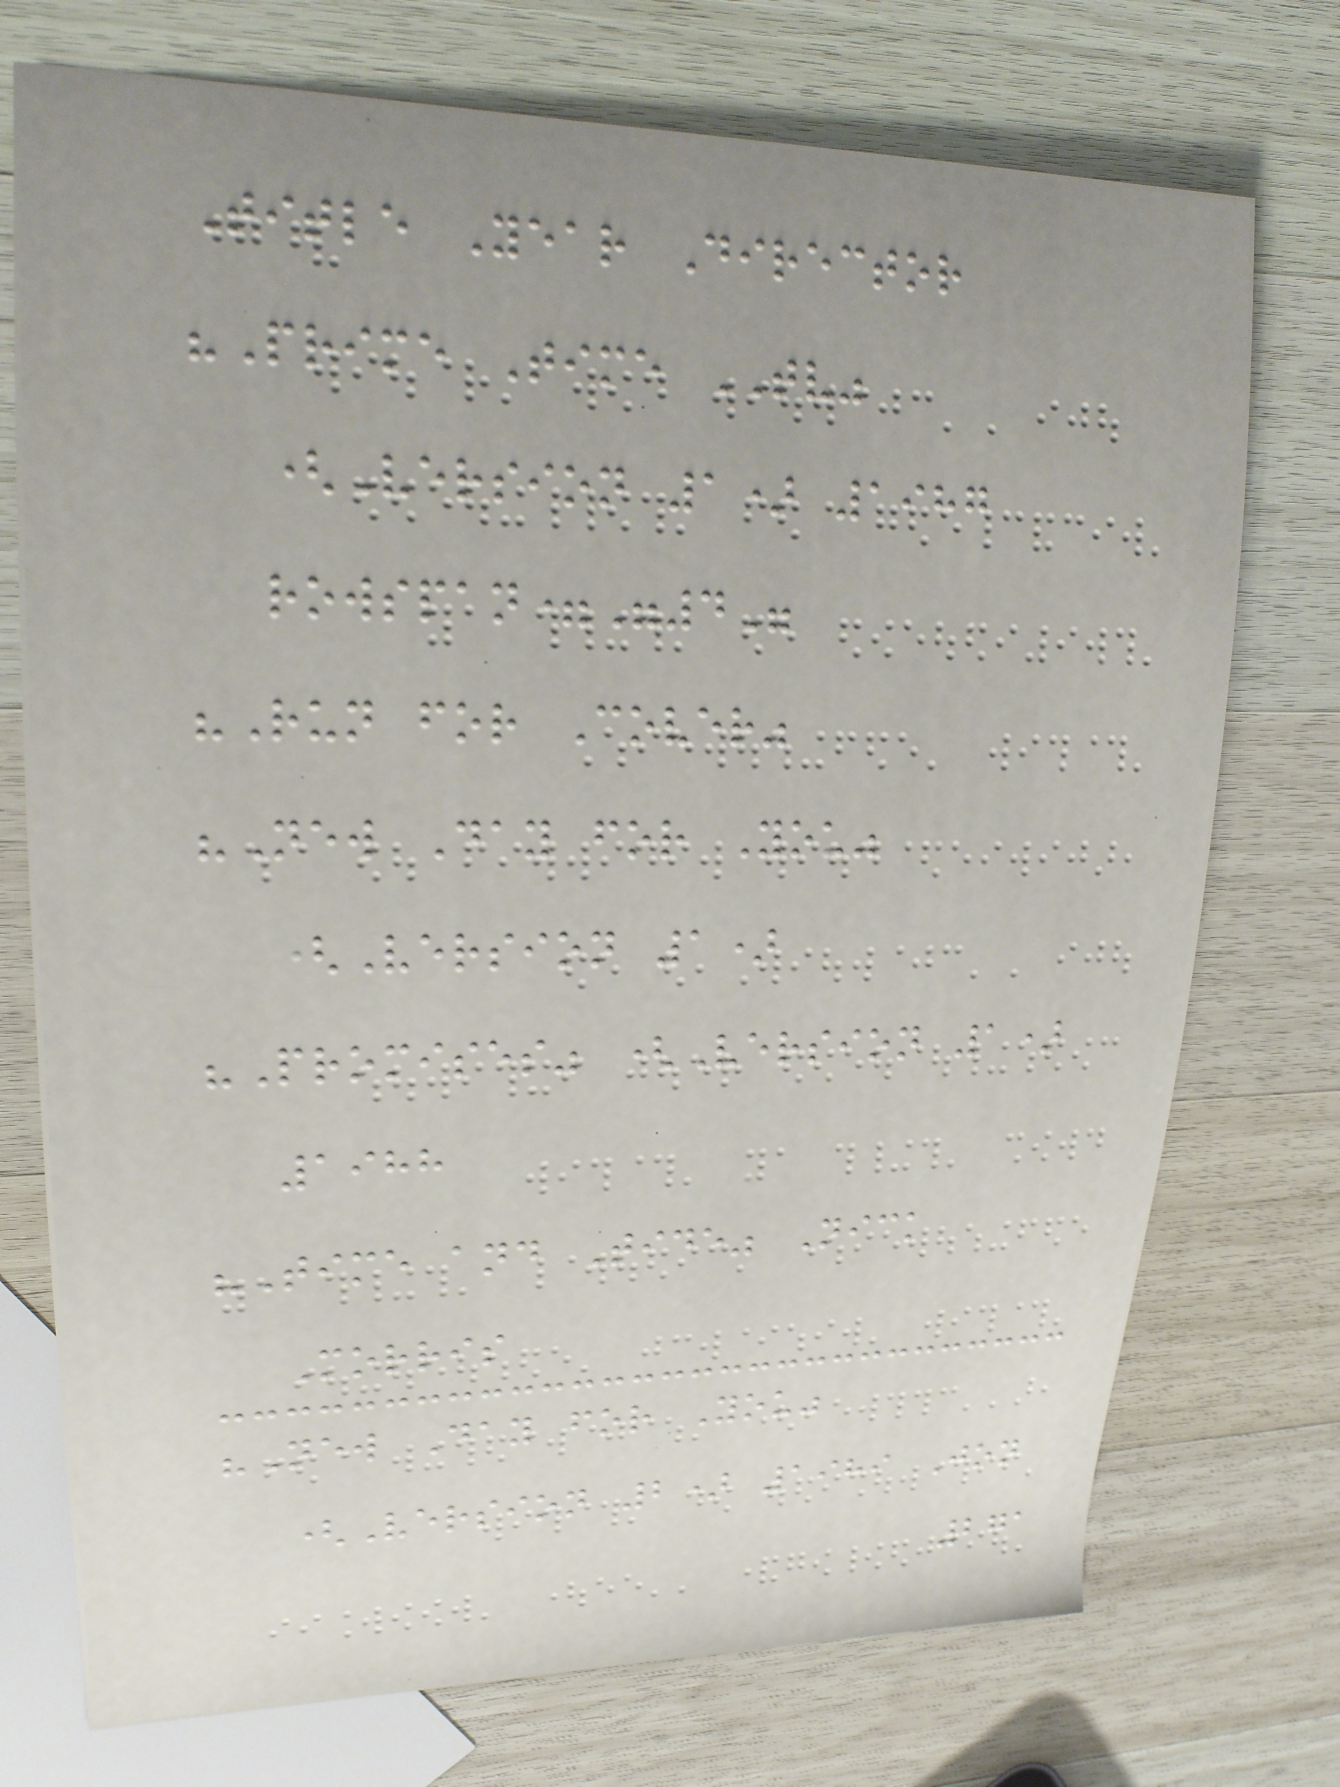Title Year Director
"Prime Time TV"
(Version 1) 1987
rowspan="4"
"Run for Cover"
"New Day for You"
(Version 1)
"Promises" (Version 1)
1988
"Time and Tide" Nick
Morris
"New Day for You"
(Version 2) 1989 Jon
271
